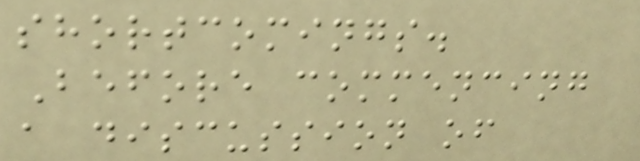shortcomings.
Before commencing
a discussion of
